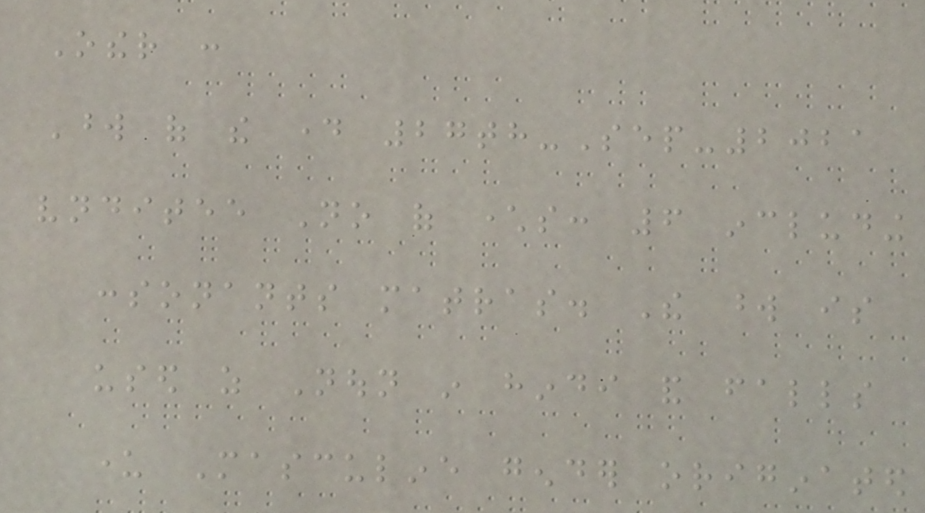Other :
Word of the day 27th-Sep-2021
vnditee No of characters: 6 including
consonants matras. The word is
used as Noun in hindi and falls
under Masculine gender originated
